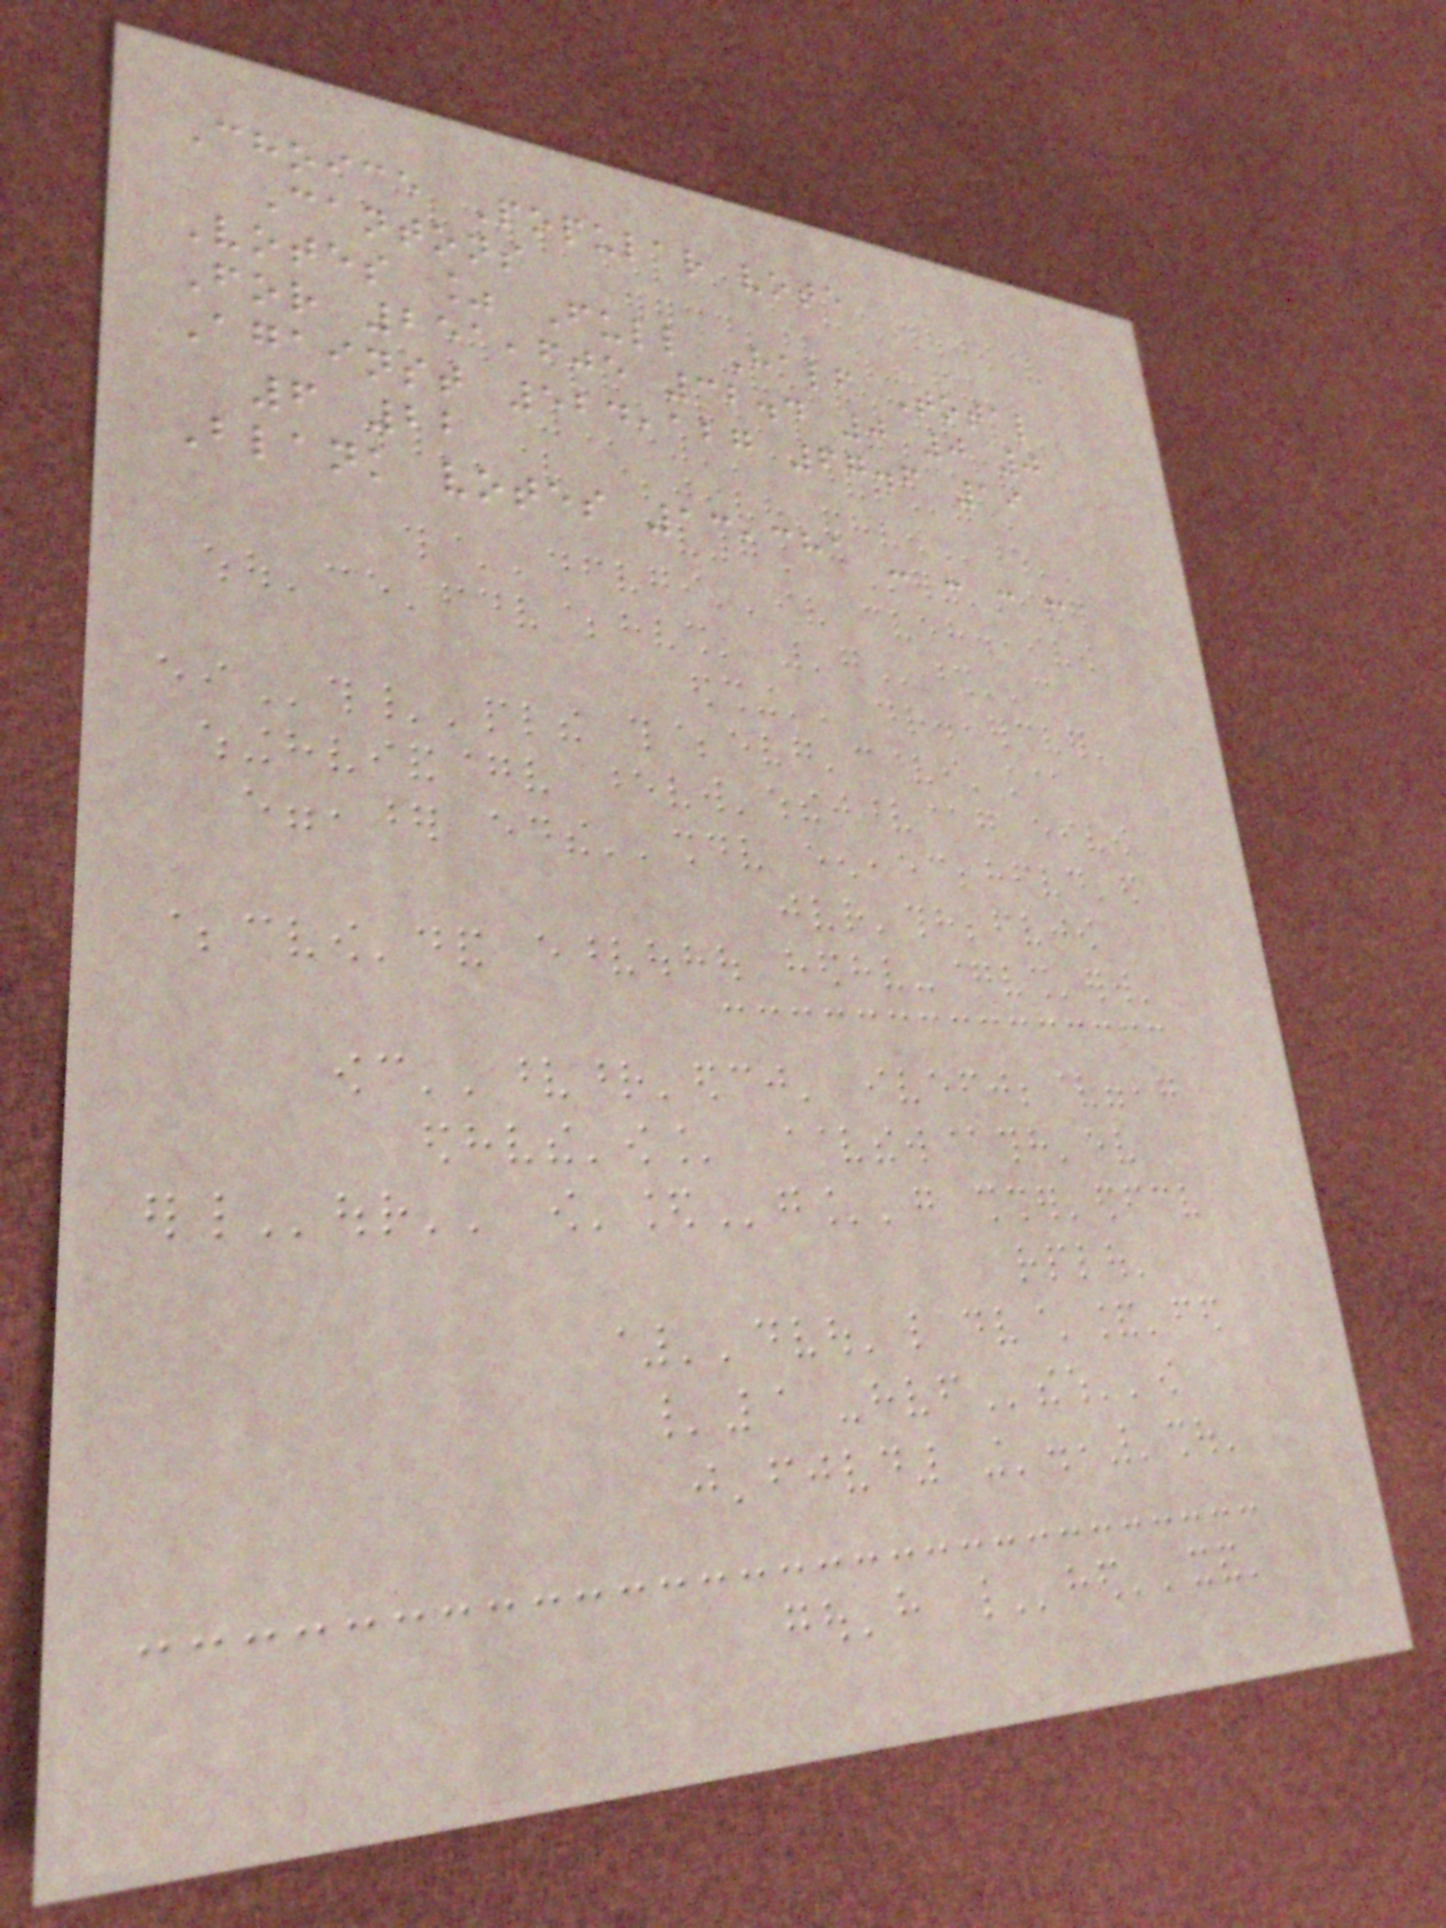Choice Popular vote
Cantons
Votes % Full Half Total
For 251,605 32.4 0 0 0
Against 524,127 67.6 19
6 22
Blank votes 13,381 - - - -
